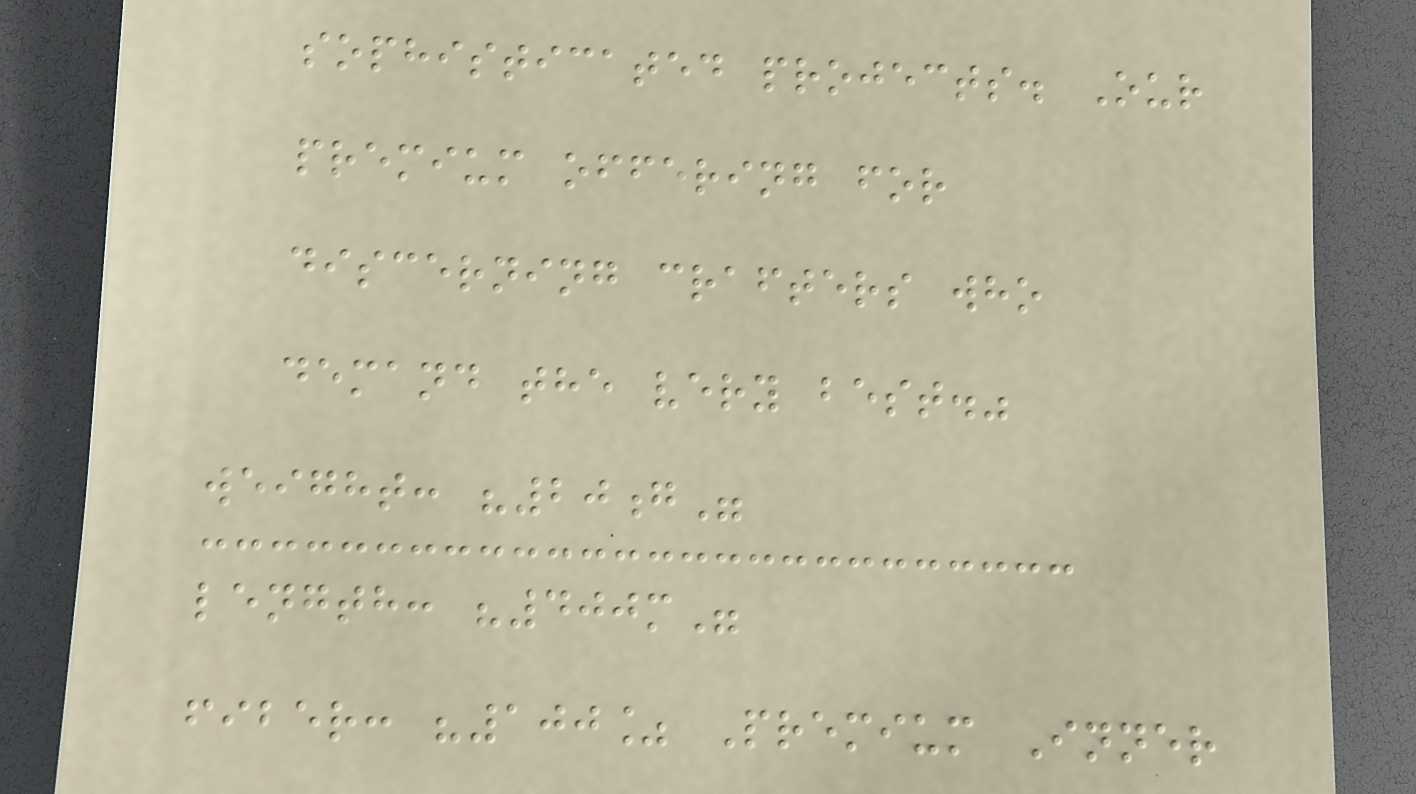sophisticated projects. Our
premium offering for
discerning crafters who
demand the very best."
weight: "20g"
length: "400m"
fiber: "100% Premium Inner
